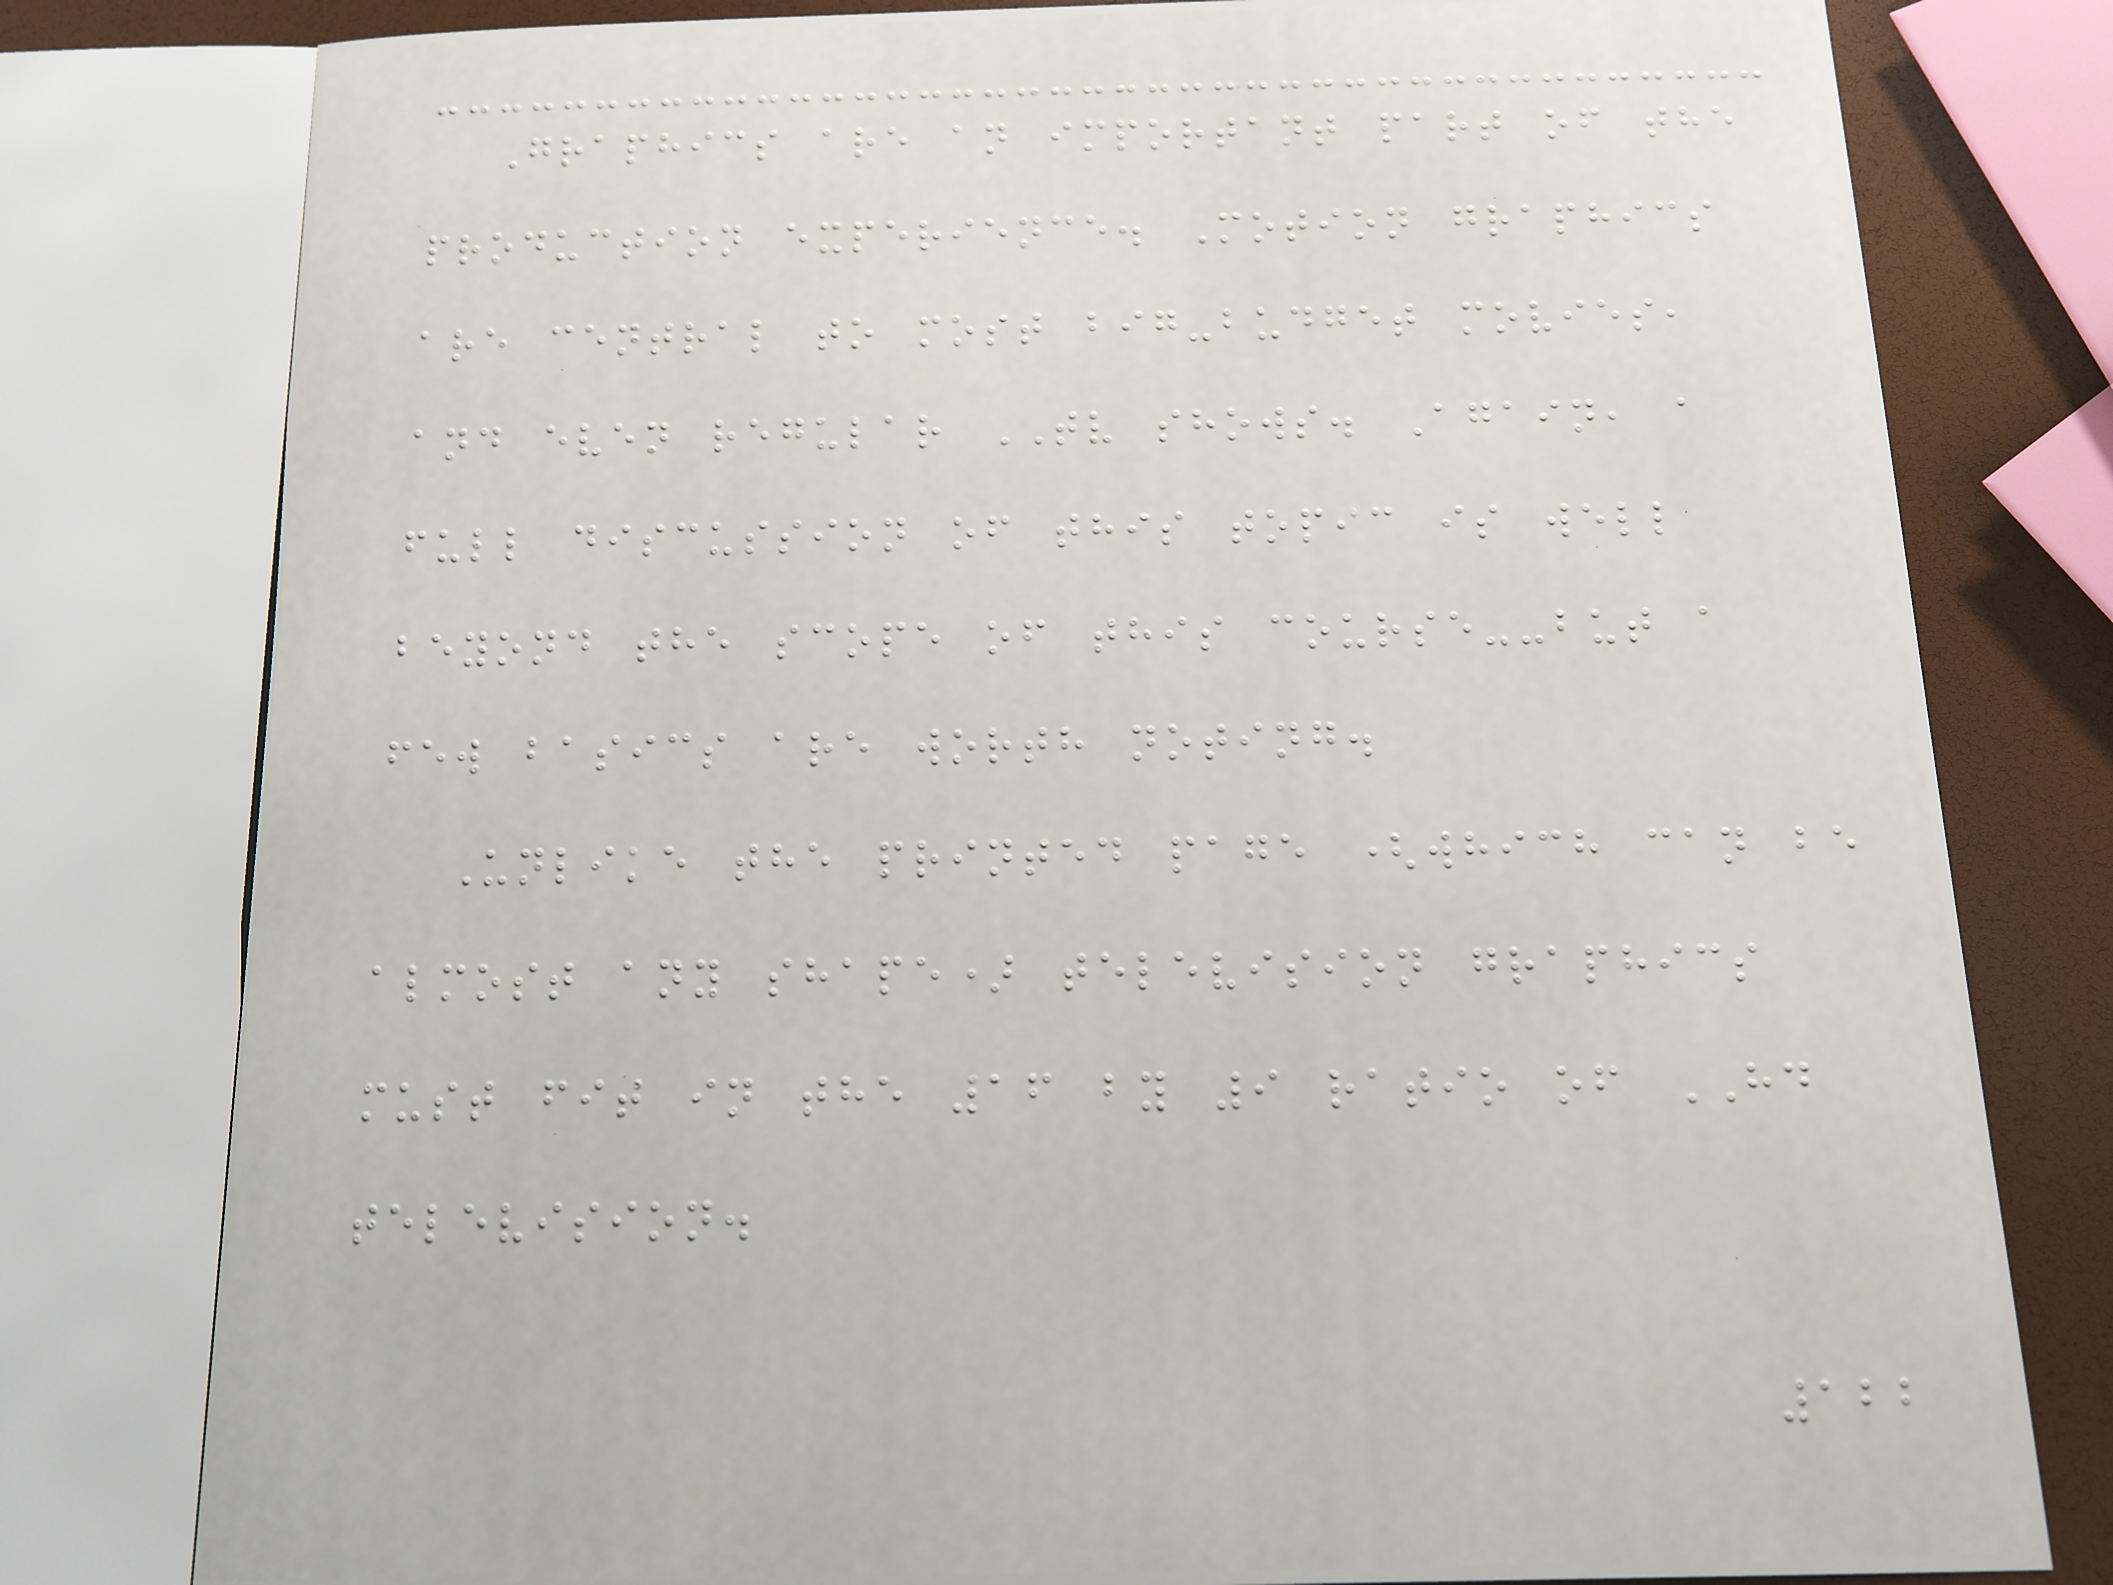Graphics are an important part of the
production experience. Motion graphics
are central to most big-budget movies,
and even regular TV shows. Again, a
full discussion of this topic is well
beyond the scope of this course--but a
few basics are worth noting.
Unlike the printed page (which can be
almost any shape) television graphics
must fit in the 16 by 9 ratio of HD
television.
122
